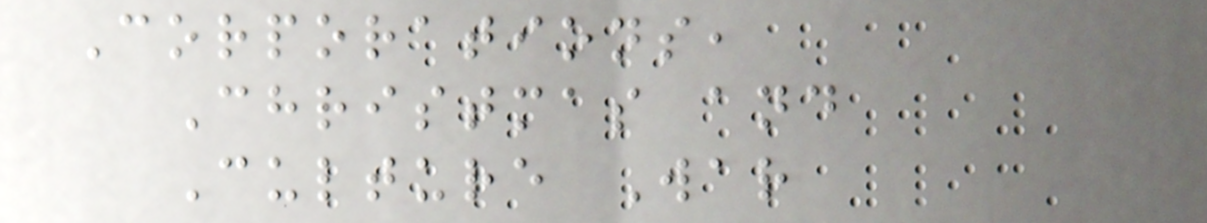Corporations,
Christmas and
Culture War
